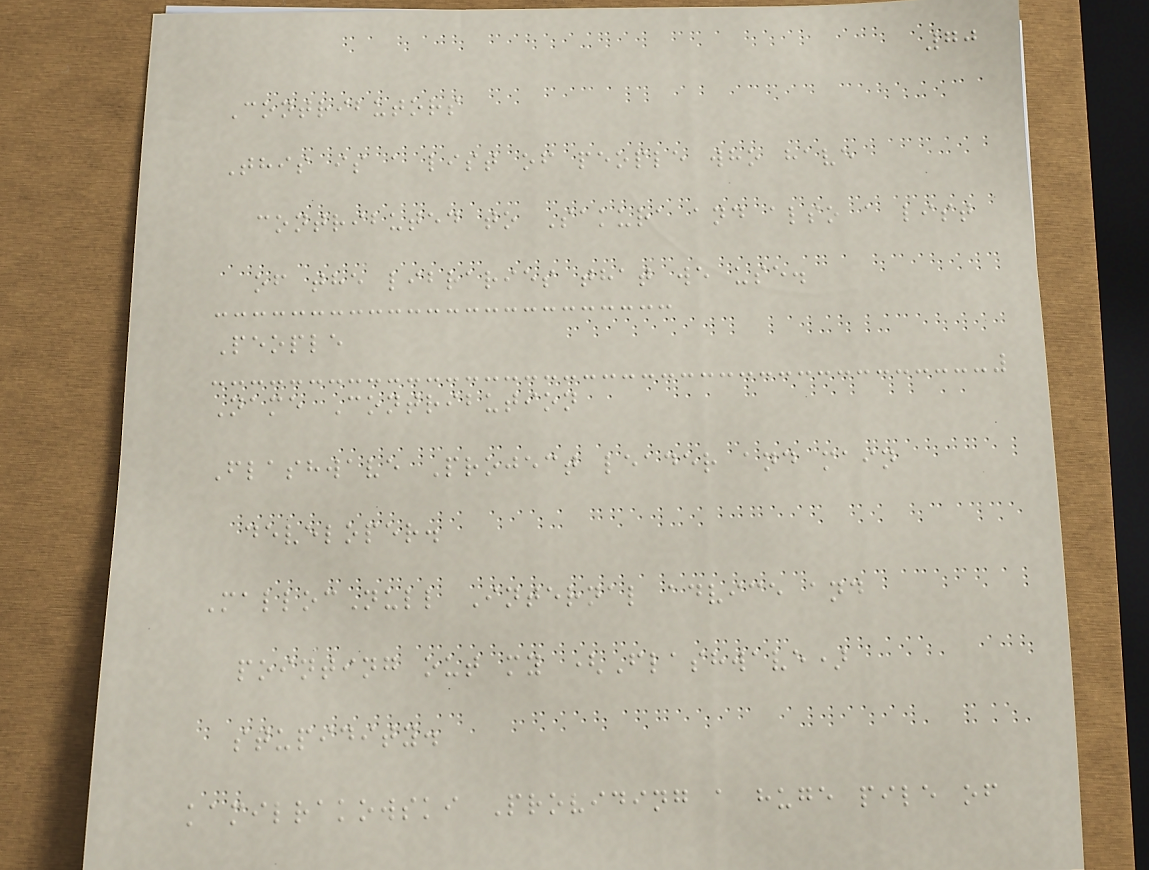70
Contributors
This is a list of people who have
contributed to Sakura and also a list
of the libraries that we use.
People
Name Contribution
Flashwave Project leader and main
developer.
MallocNull Internal advice and
pointing out my (Flashwave)
stupidity.
kamilrakowski Providing a huge pile of
